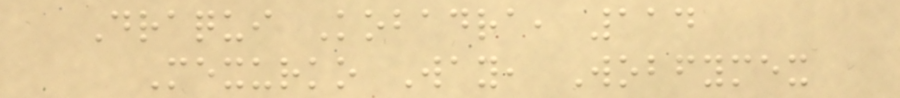Draqui Kobadra, 114
Mexurko Way, Wobfymex
